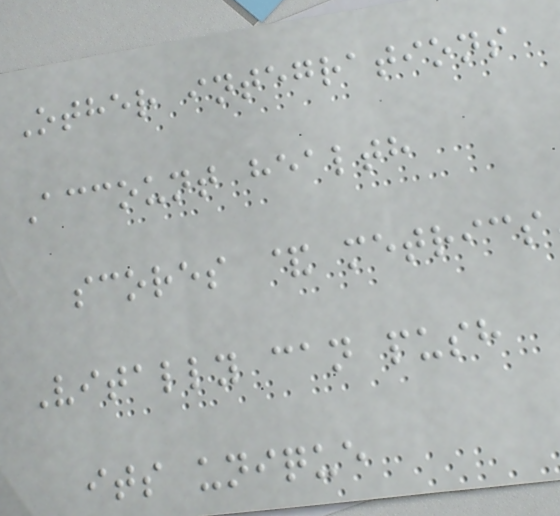Other integrations
Account health
scores & metrics
Vitally can push
its unique
